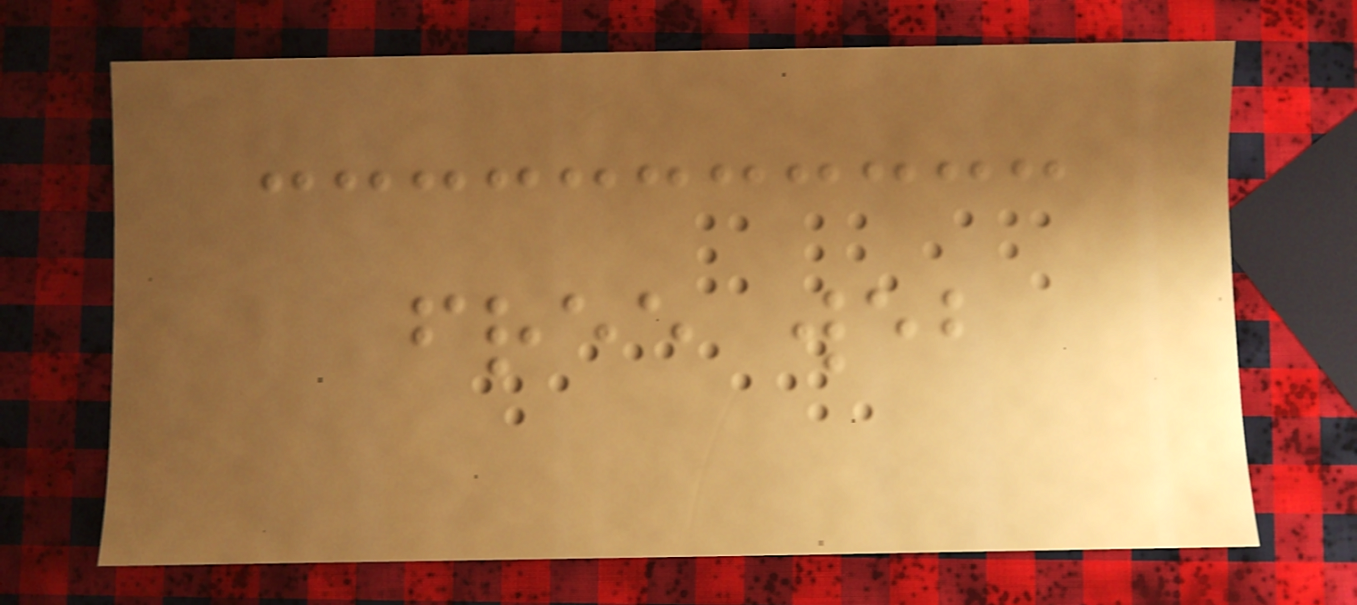free web
